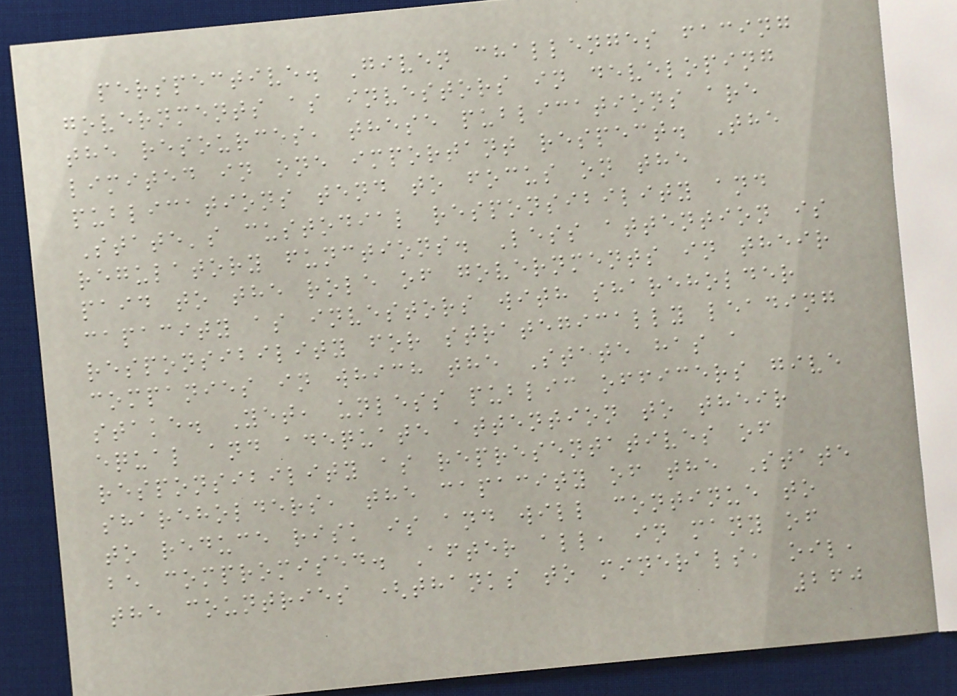perspective. Given challenges facing
governments as investors in developing
the resources, these publications are
limited in one important respect. The
publications tend to focus on the
State's custodial responsibility and
regulatory functions. Less attention is
paid to the role of governments in their
capacity as investors with shareholder
responsibility for strategically leading
companies in which the State has a
stake. Yet, unless public officers give
equal and adequate attention to their
responsibility as representatives of
shareholders, the capacity of the State
to reduce risk is and will continue to
be compromised. After all, in many of
the countries (thanks to minerals, oil,
260
